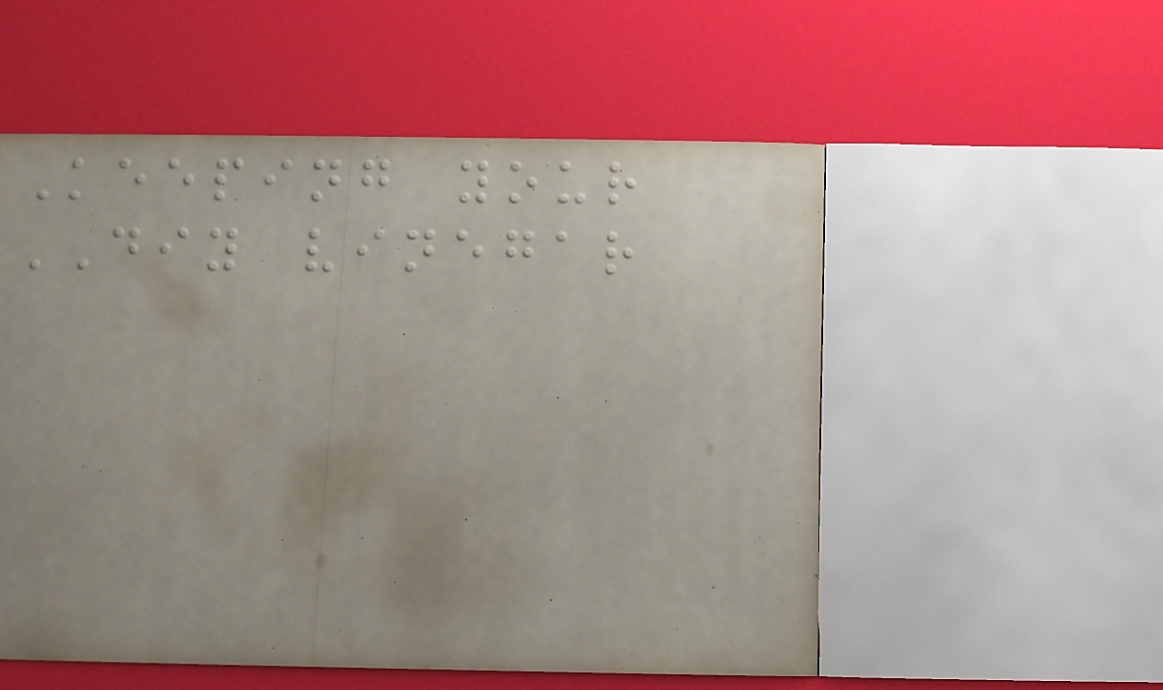Keeping your
DIY vinegar
